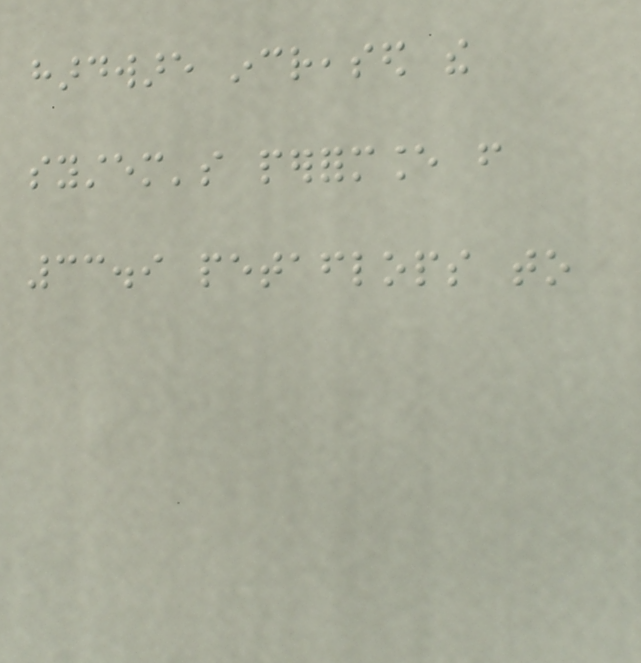hardware increased the
system's performance from
33.9 petaflops to
